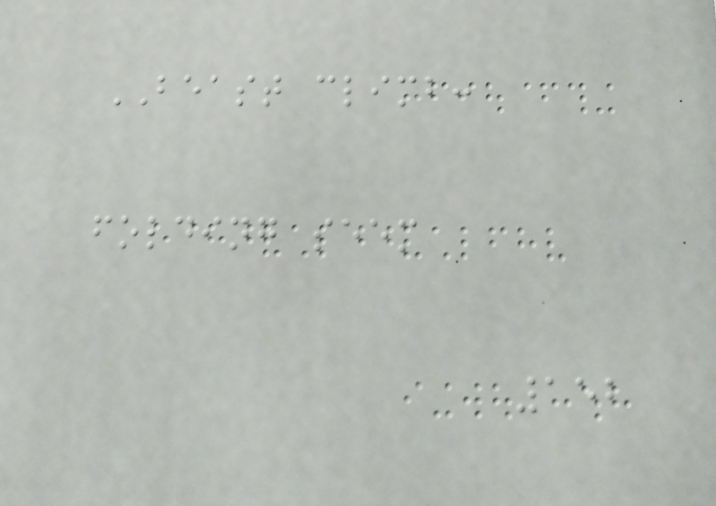BEAST climb:
folding seem
152
